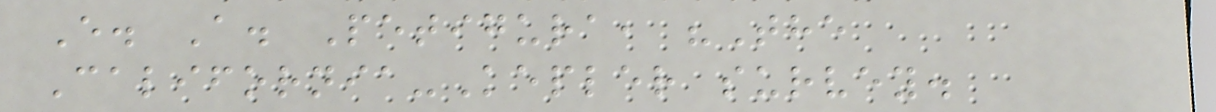E. A. Petigura, "The
California-Kepler survey.
